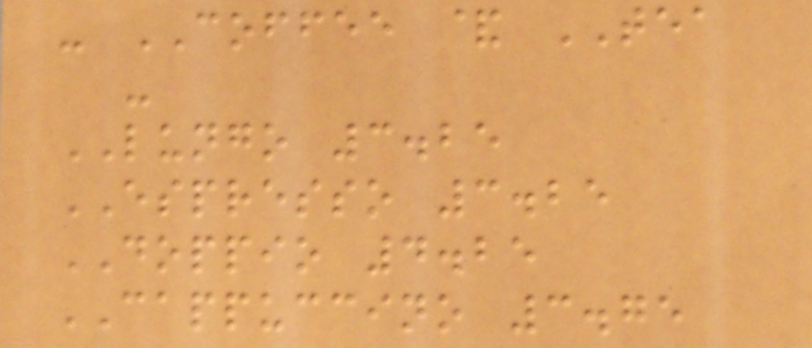- COFFEE & TEA
-
LUNGO 3.25
ESPRESSO 3.25
DOPPIO 4.25
CAPPUCCINO 3.75
